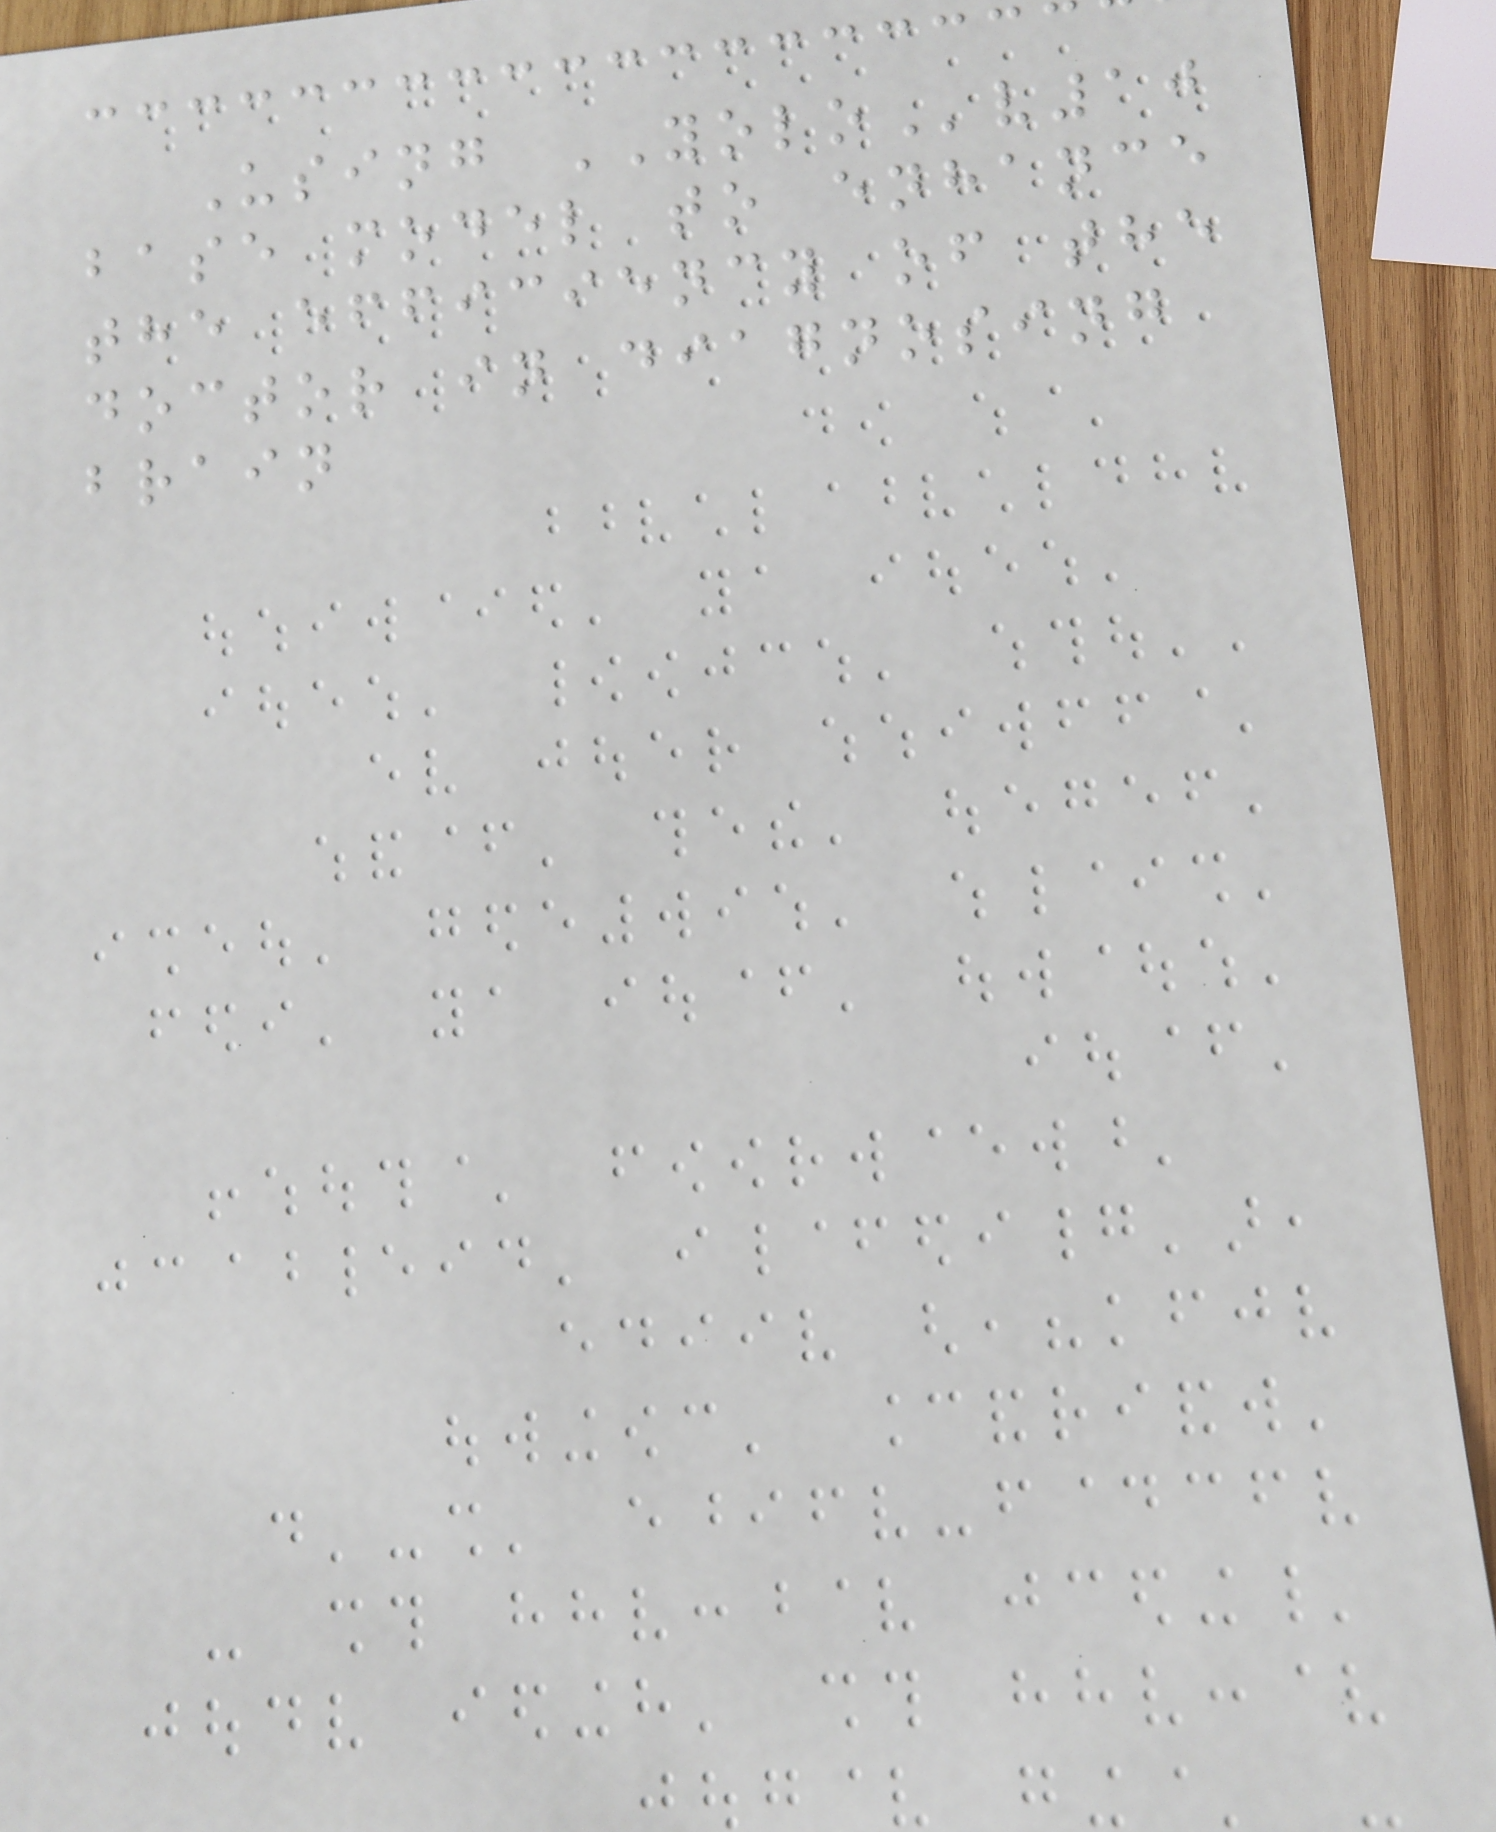Using YOLOv10
base model to enhance
the efficiency of the
doctor in diagnosing
brain
